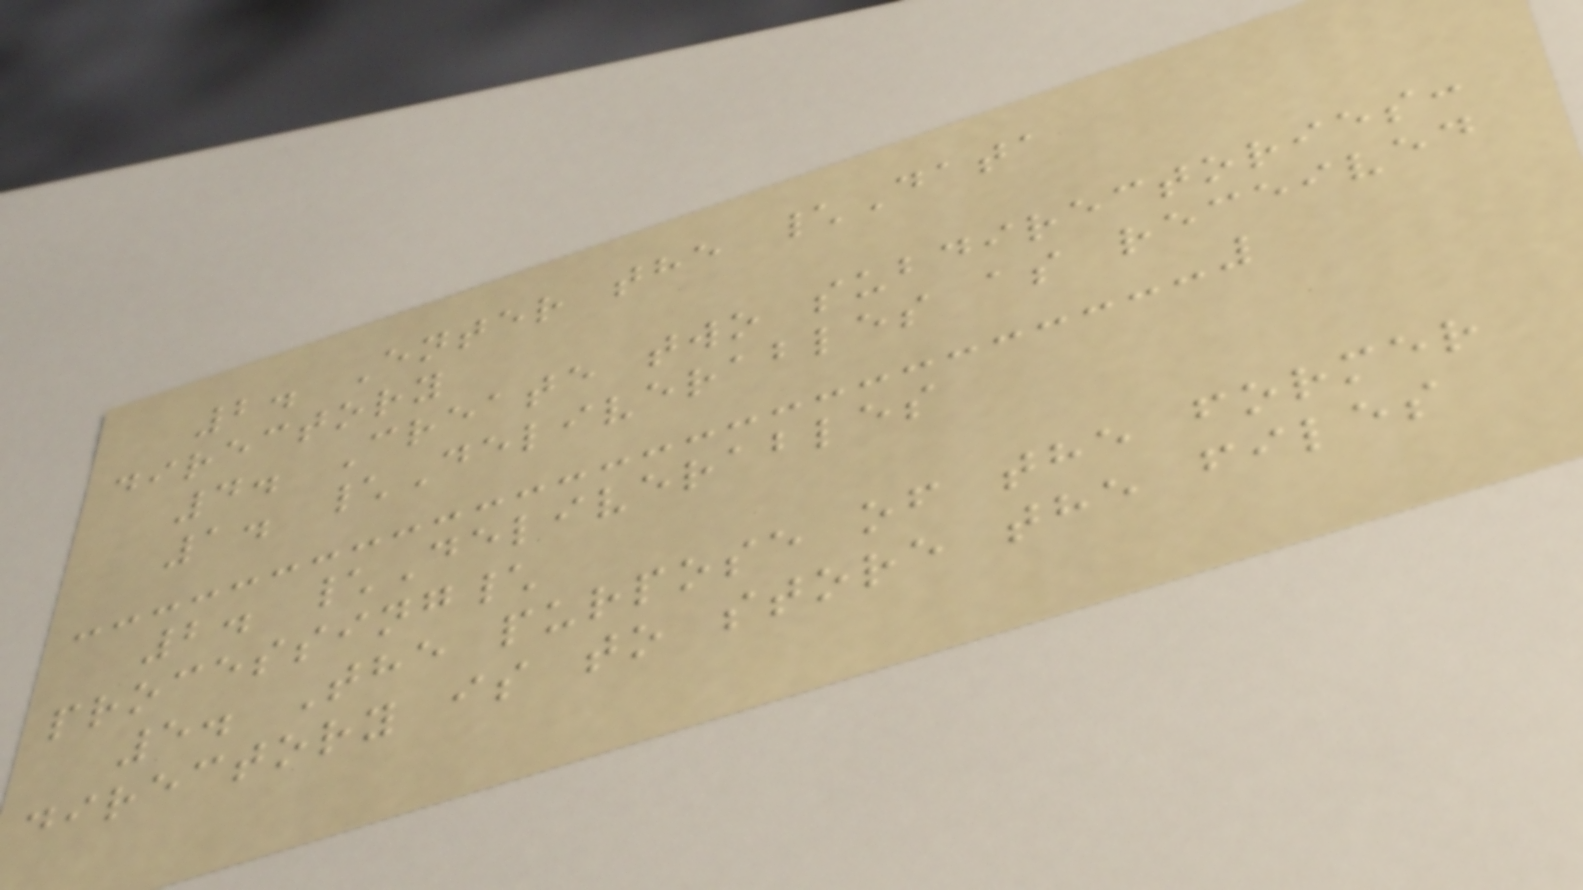2. Enter the \Data
directory
4. Create two subdirectories:
1. \Deliverables as received
2. \Deliverables
processing\
5. The purpose of the former
directory is to store the files
